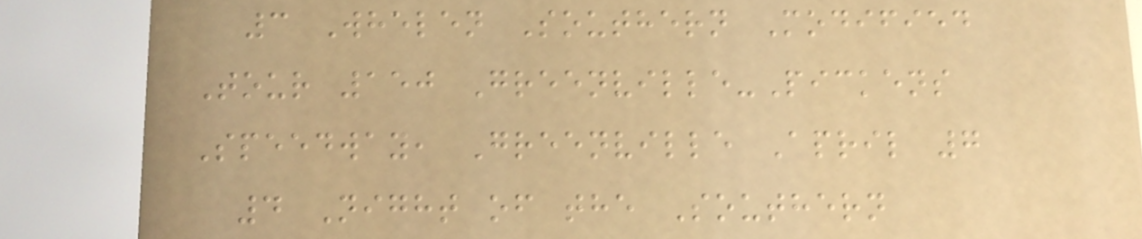3 Whelen Southern Modified
Tour 150 Greenville-Pickens
Speedway, Greenville April 7
4 Night of the Southern
